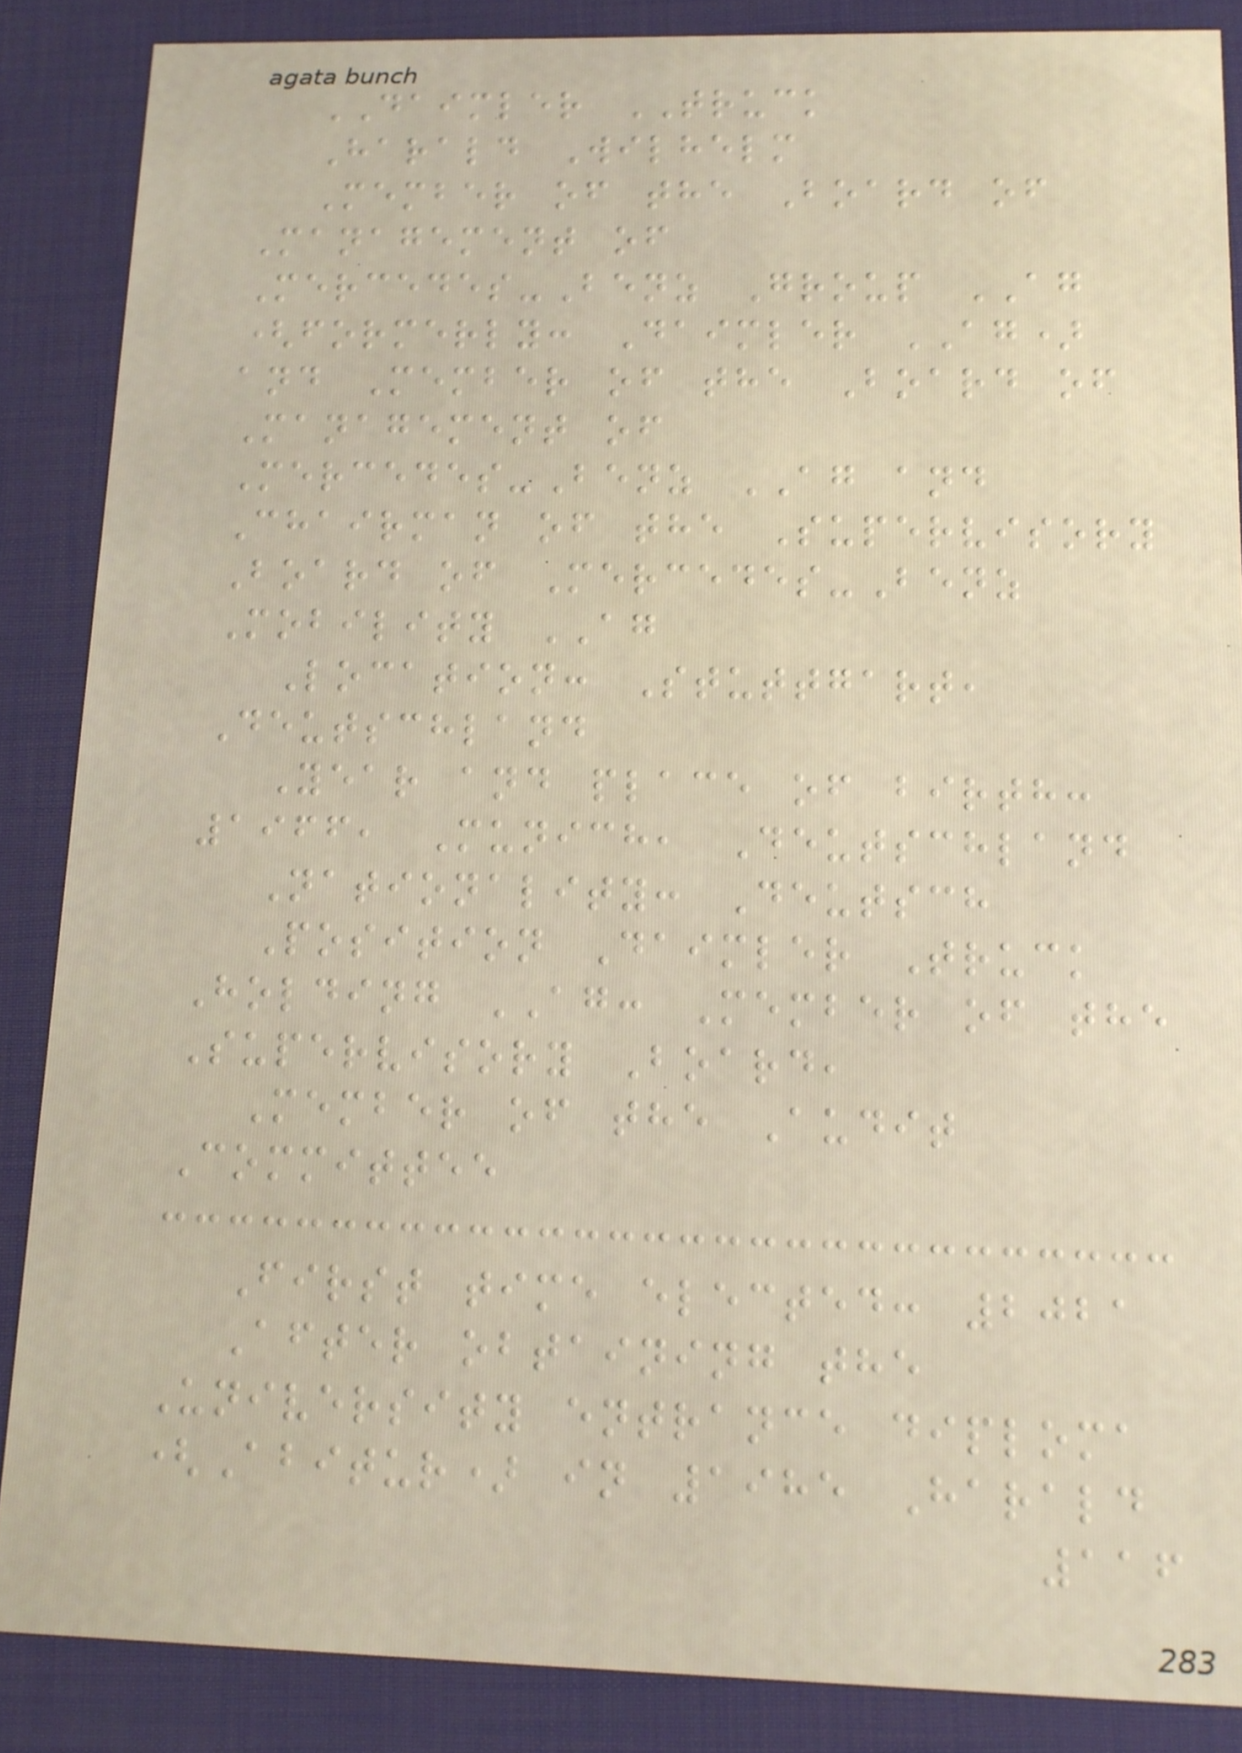DAIMLER TRUCK
Harald Wilhelm
Member of the Board of
Management of
Mercedes-Benz Group AG
(formerly: Daimler AG)
and Member of the Board of
Management of
Mercedes-Benz AG and
Chairman of the Supervisory
Board of Mercedes-Benz
Mobility AG
Location: Stuttgart,
Deutschland
Year and place of birth:
1966, Munich, Deutschland
Nationality: Deutsch
Position Daimler Truck
Holding AG: Member of the
Supervisory Board,
Member of the Audit
Committee
First time elected: 2021
After obtaining the
University entrance diploma
(Abitur) in 1985 Harald
116
